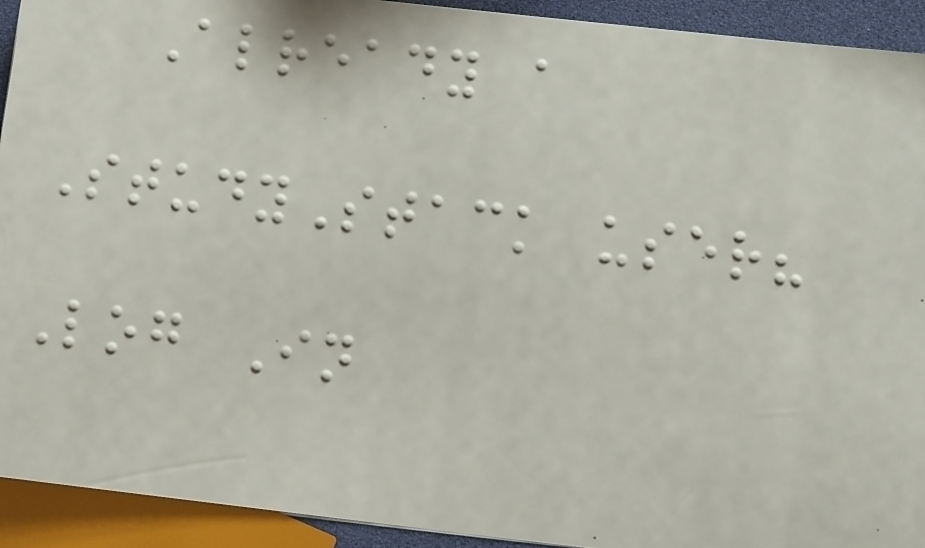Already a
StudyStack user?
Log In
